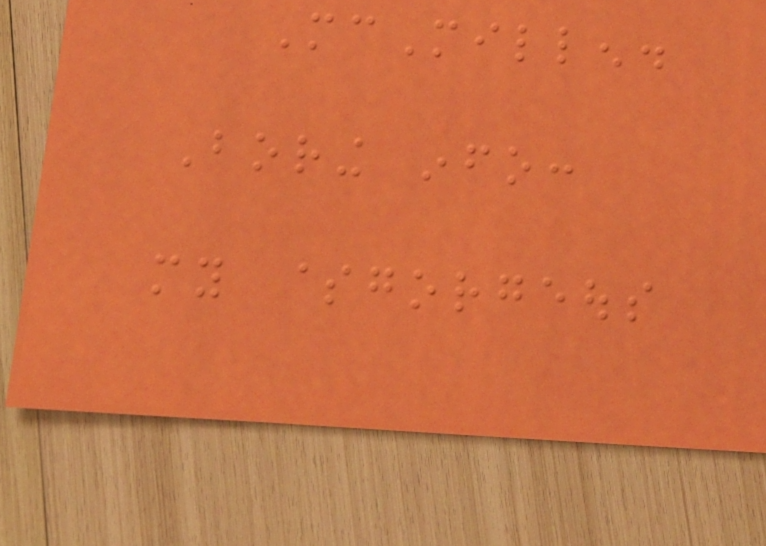McMillen.
Boring info:
my $gorgeous
